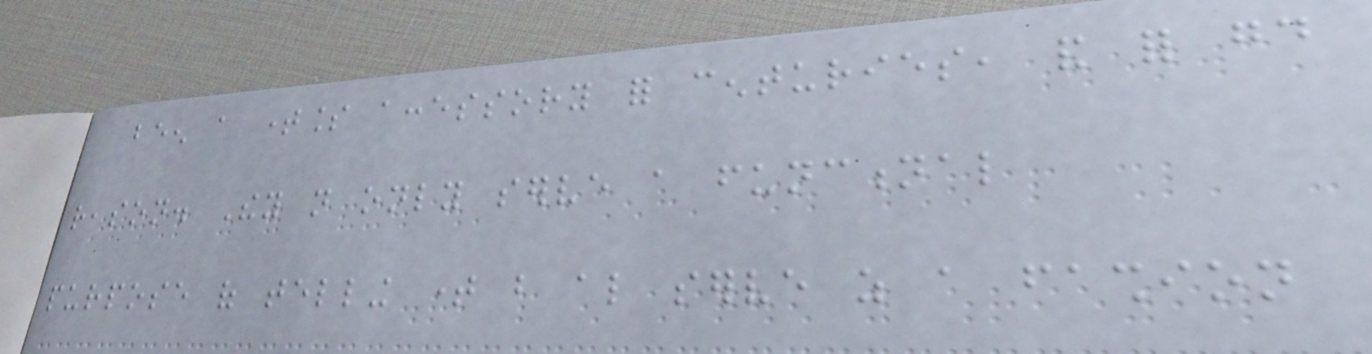been a timeless accessory for centuries, and for good
reason. They not only serve a functional
purpose of telling time but also serve as a fashion
